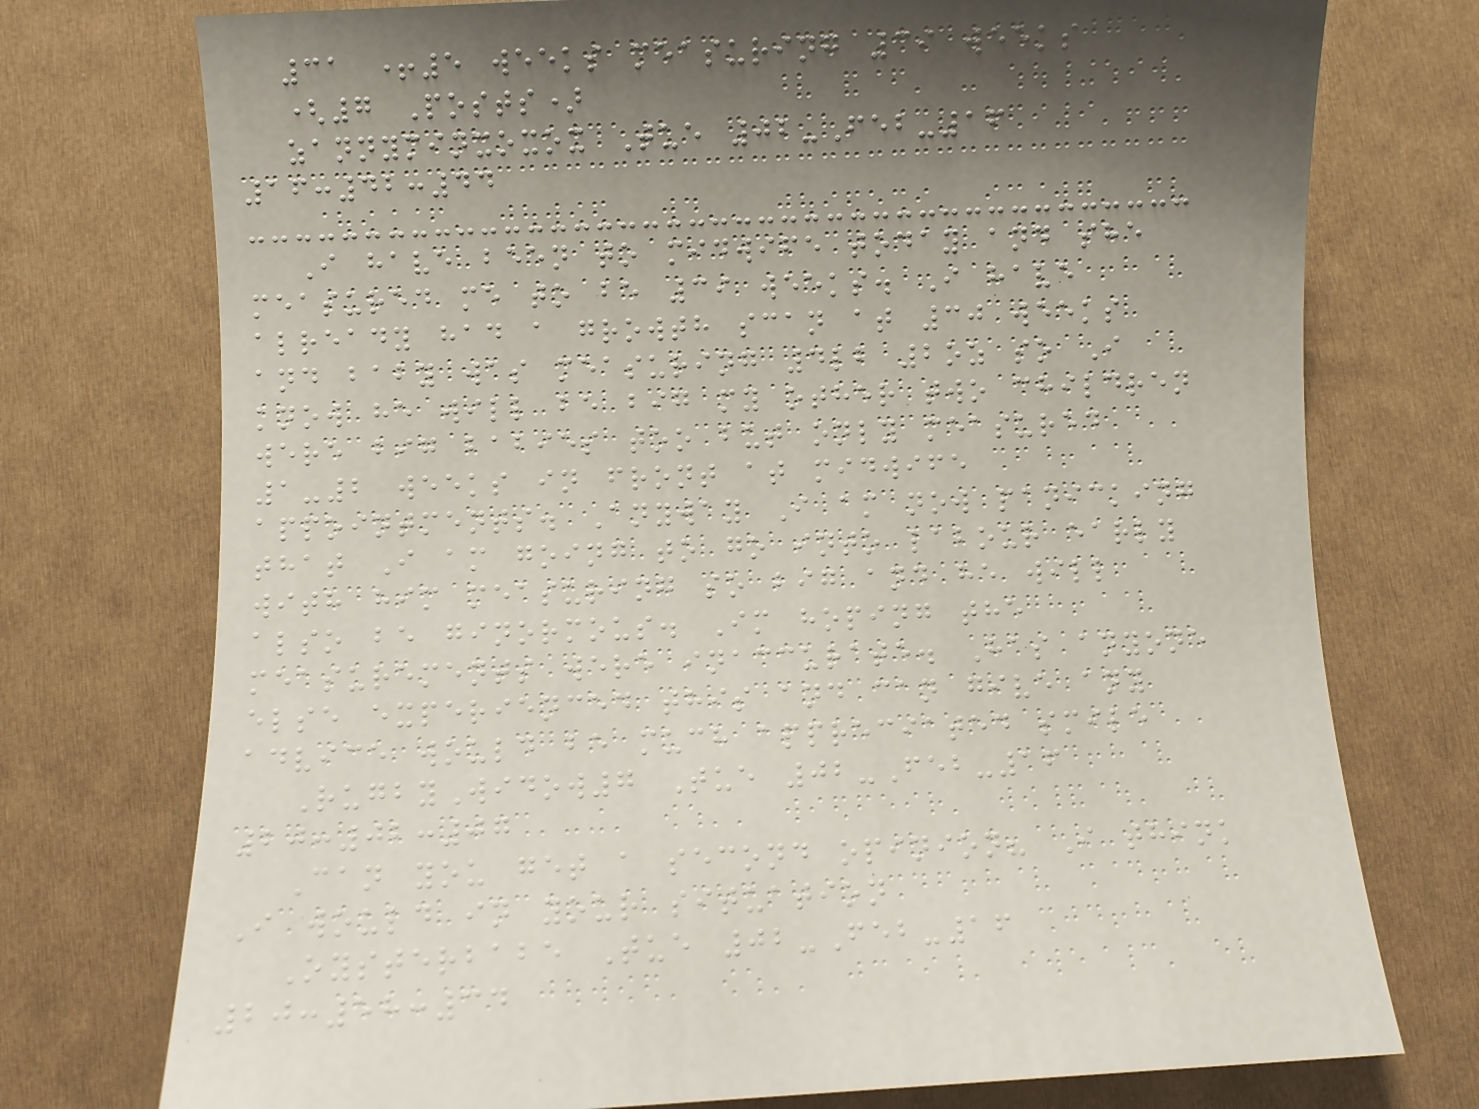31 +5 weeks measuring 39 weeks
(7 Posts)
zannyminxoxox Tue 02-Feb-16
16:42:44
I have been to midwife today and she
measured me to be 39 weeks. I have
already had a growth scan at 30 weeks
and baby was measuring 4lb 2oz so I
know he will be big my other two children
were big babies too but only measured
1-2 weeks in front at midwife
appointments. Anyway I am now panicking
that I am going to go into labour early
with him measuring so big and he will
also be ginormous. Im hoping the
measurements were inaccurate. Has anyone
else experienced this and can give any
advice would be much appreciated smile
RugbyWidow7 Tue 02-Feb-16
20:02:07
Can you get a second opinion? I think
I would in your situation
Oysterbabe Tue 02-Feb-16
20:58:34
